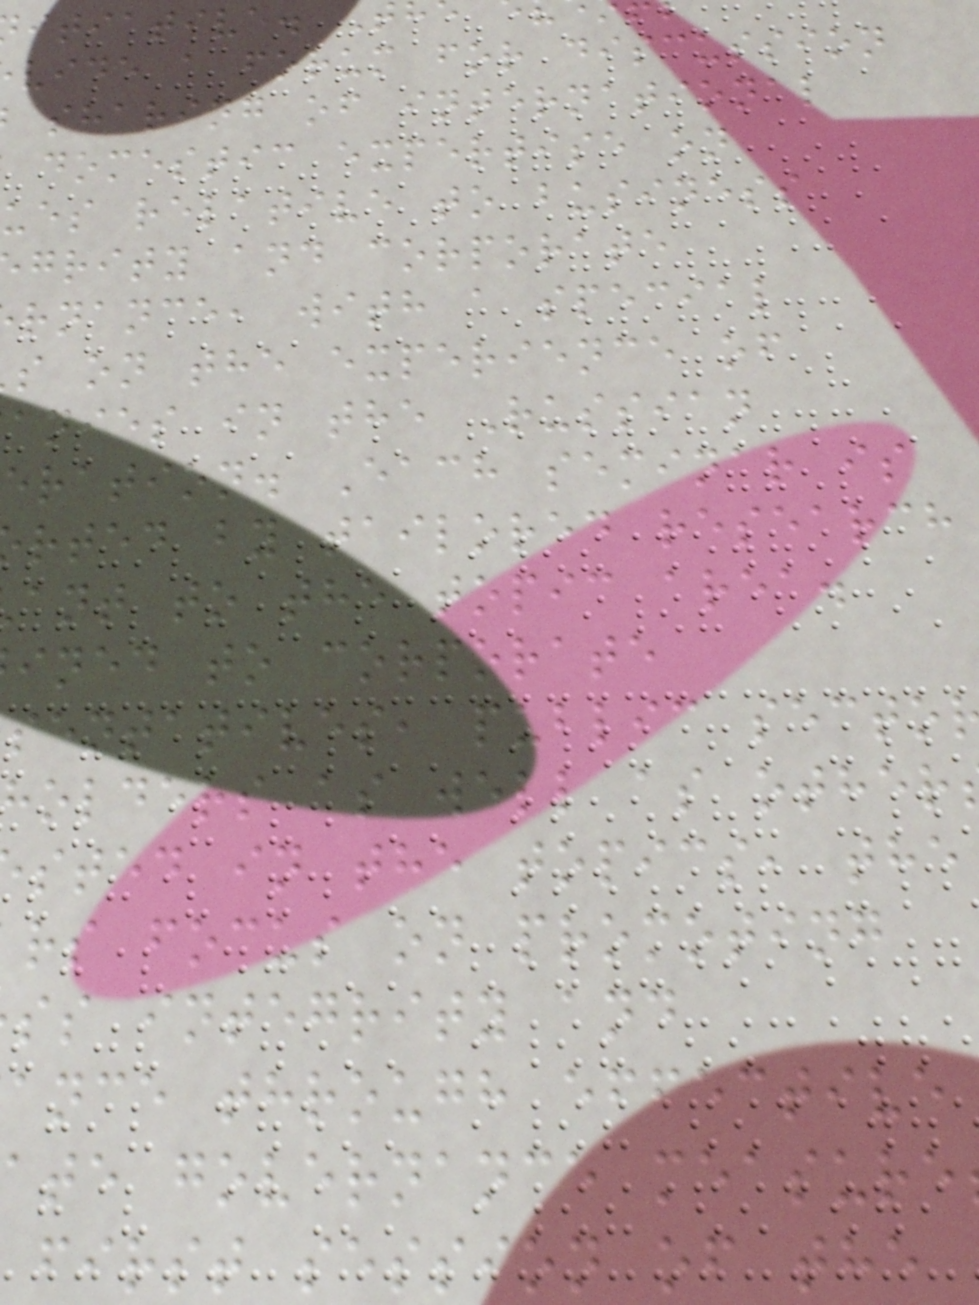itiative. T
vide a forum for discussion
sharing of international
domestic expertise on
ues relative to business
grity and corporate
rnance, with a special
s on the experience of
anies in the Russian
eration. Each seminar is
rted by tailored research
ant to the topic area.
ined to corporate
sentatives, public secto
holders as well as other
sted in the topics, the
rs focus on promoting
ss integrity and
ance through effective
ate governance measure
first session of the
